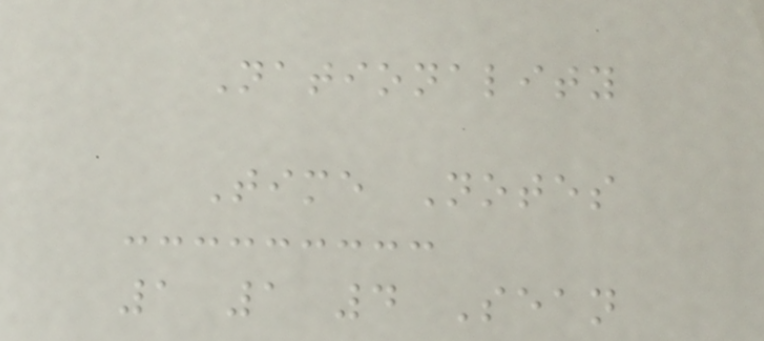Nationality
Time Notes
1 1 4 Sean
